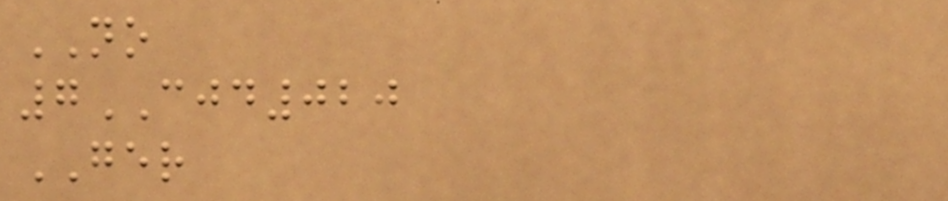NO
7CJD020
GER
